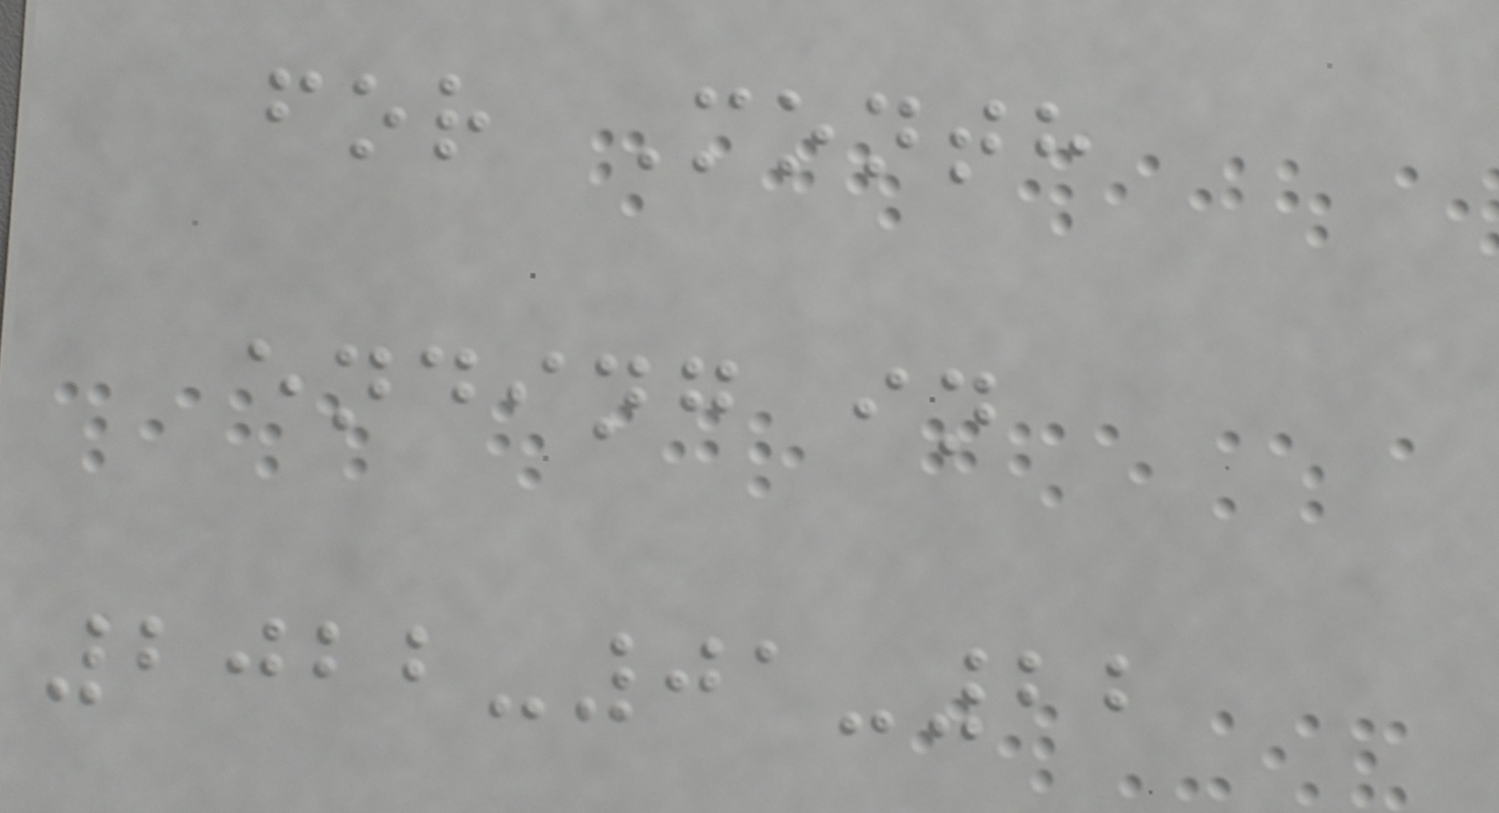for Month
ending in
2022-01-22
